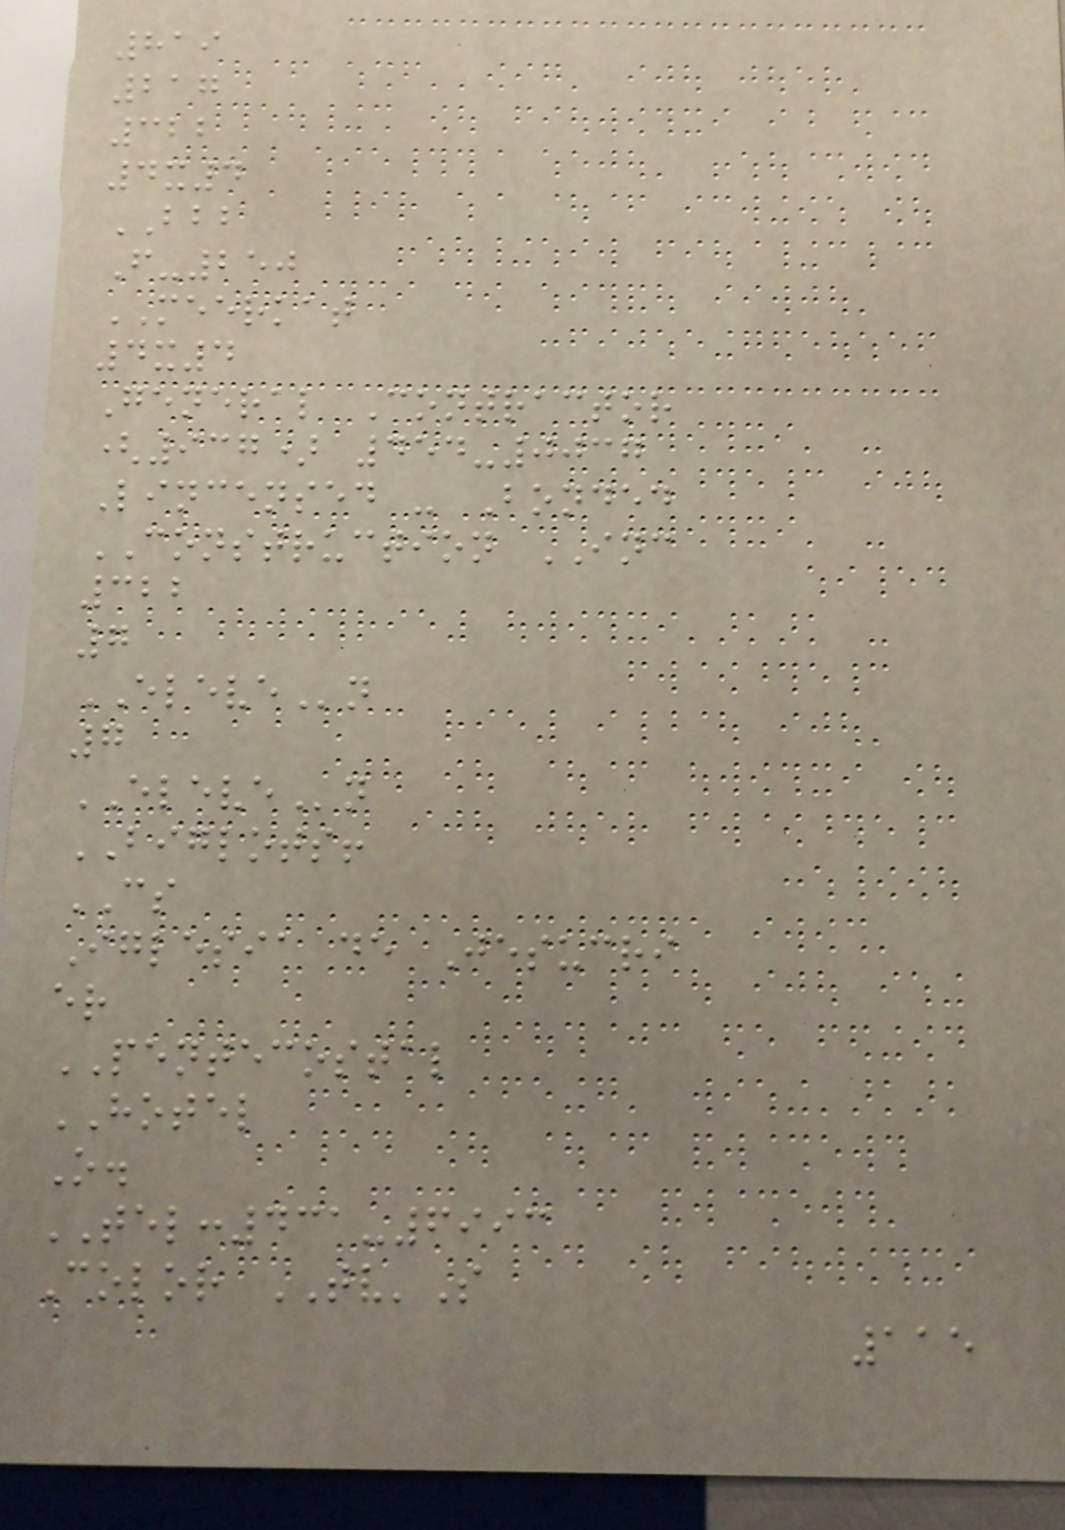819
217
322
4x4
BBB
F-250
MEERKAT
4x4
General Contractor
(937) 454-0037
Lincensed - Bonded
CONSTRUCTION INC
322
7
ELEVEn
7
ELEVEn
BIGLOTS!
CS
Iglesia de Jesucri
er
PENTECOSTAL
HOTEL
O.
TEL:431-6993
Color TV'S
115
